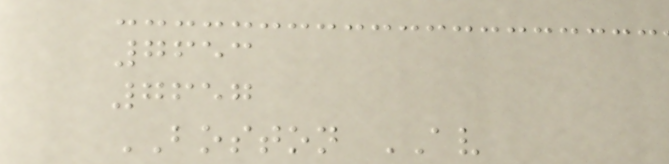7653
7657
BOSTON AV
